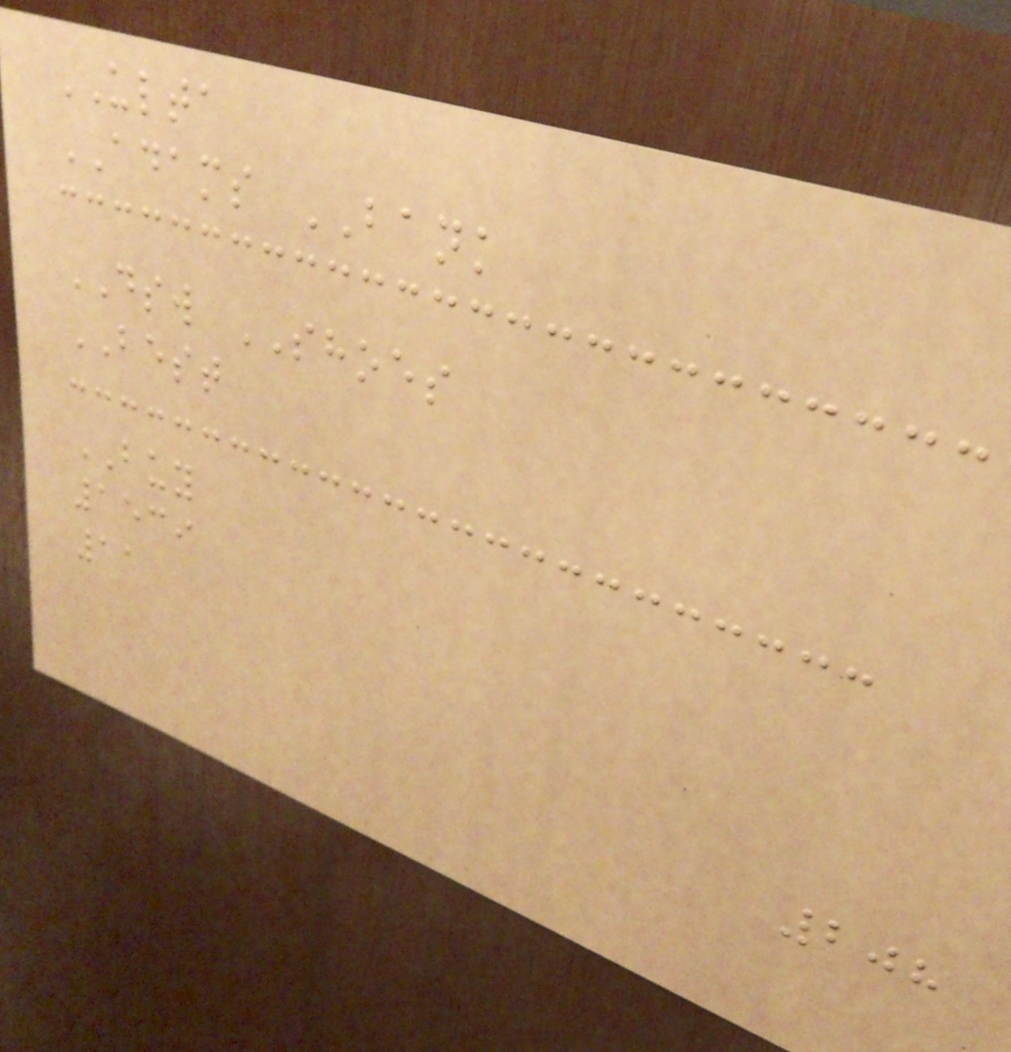ULTA
ADAMS BANK
DSW SHOES
BEST
BUY
1539
11
208
